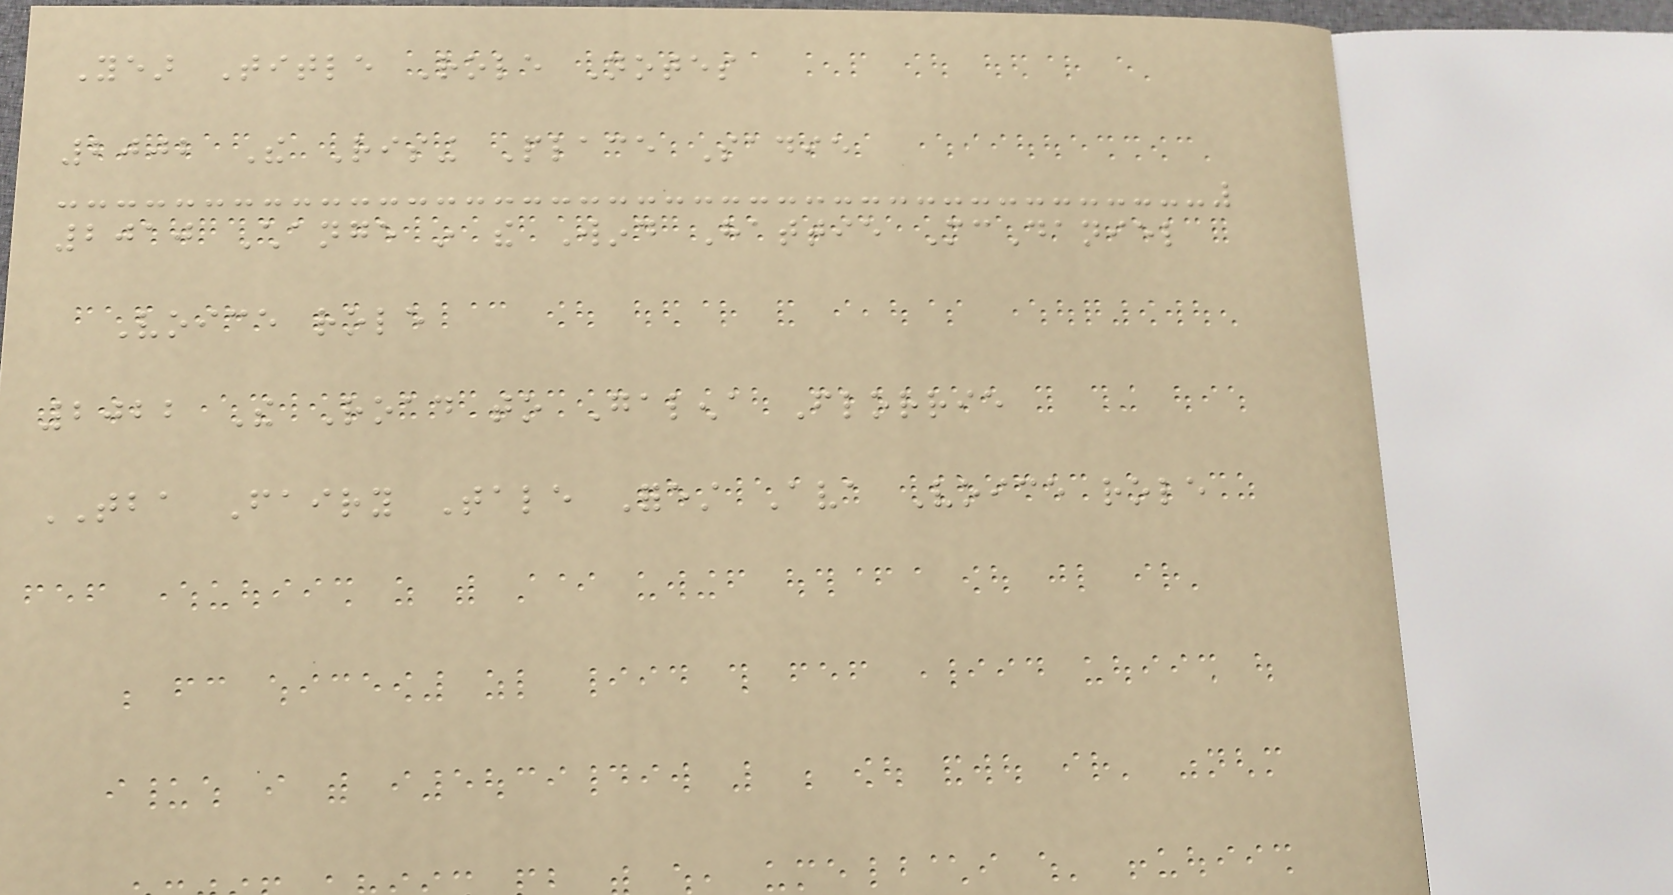Year Title Role Notes
2002 The Rising Place Sadie
2010 Change in the Wind Hattie McDaniel
Voice role
2022 The Road to Galena Florrie
TBA Fairy Tale Forest Ava Voice role
